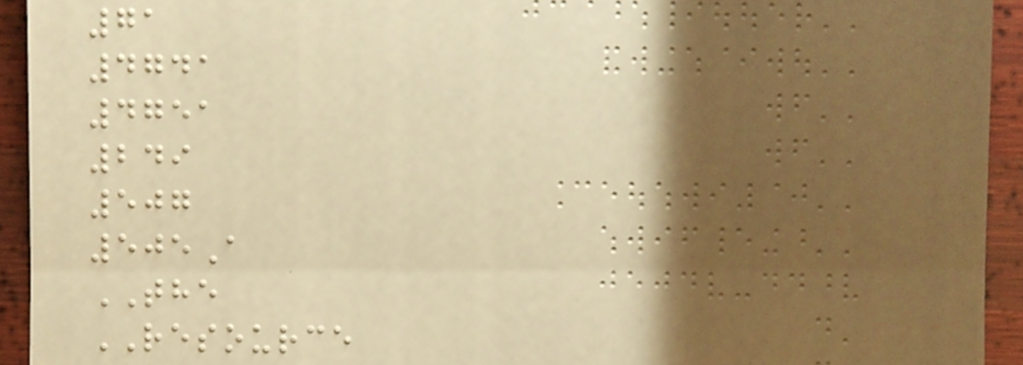71
4741
4751
249
507
505A
THE
RESOURCE
